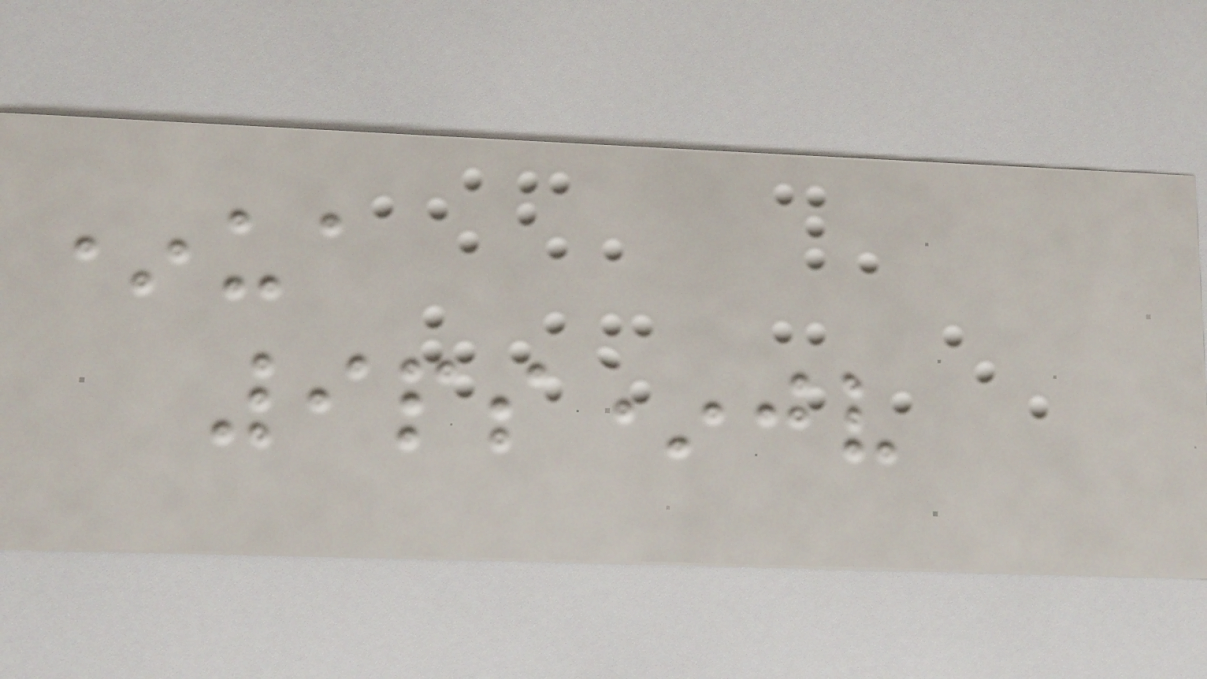*ua
9ps*jv
